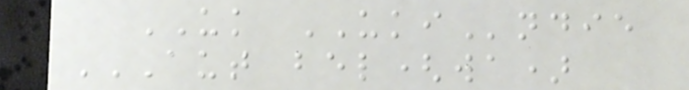UK UKIndie
AUT BEL(WA)
